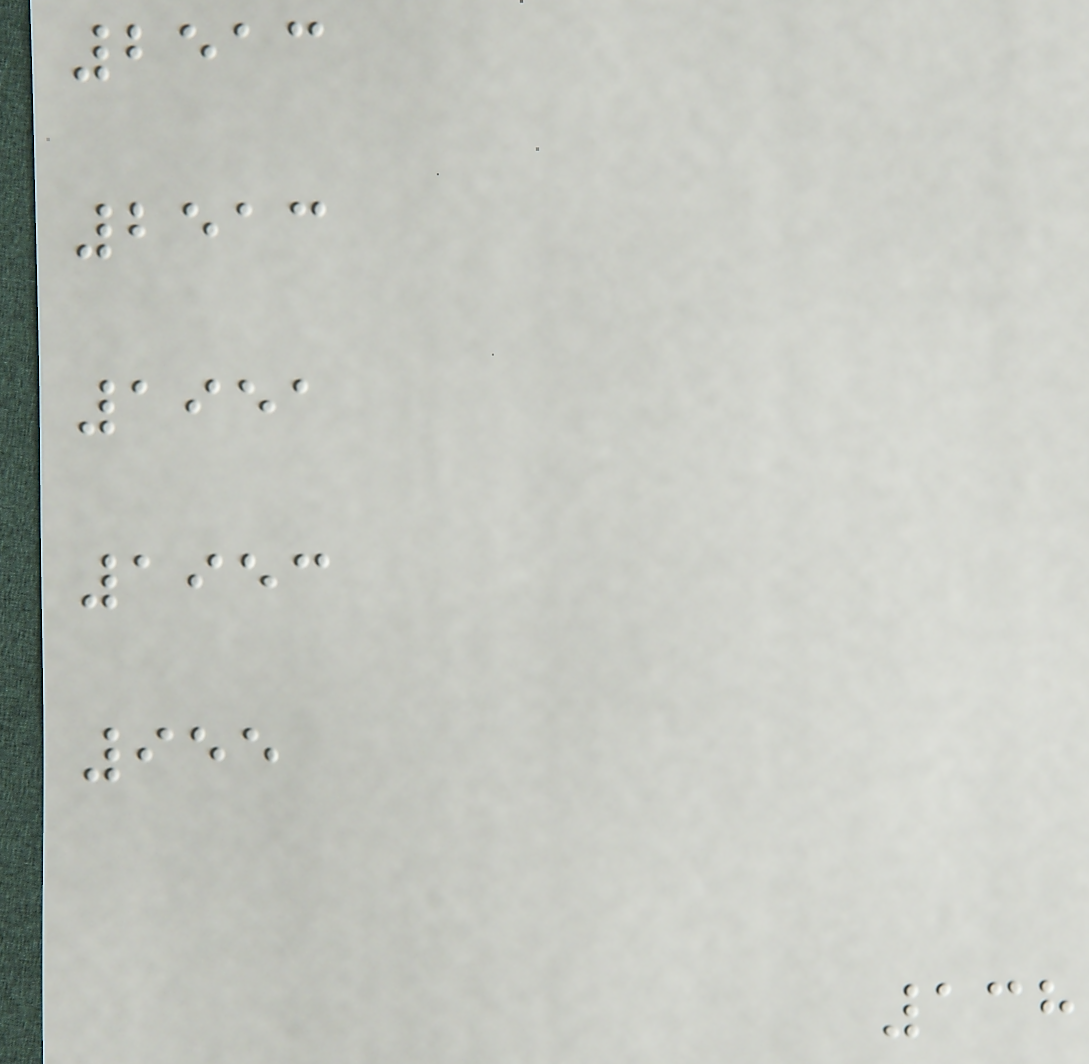2513
2513
1951
1953
955
138
